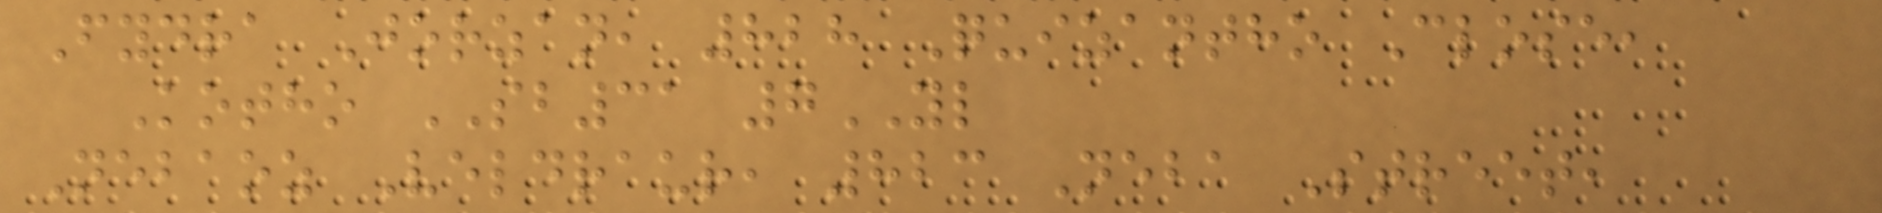Fydra Jorzan, 828 Quizantho Close,
Kotho SB31 7YL
Nebaoz Veldraur, 823 Neba Street,
